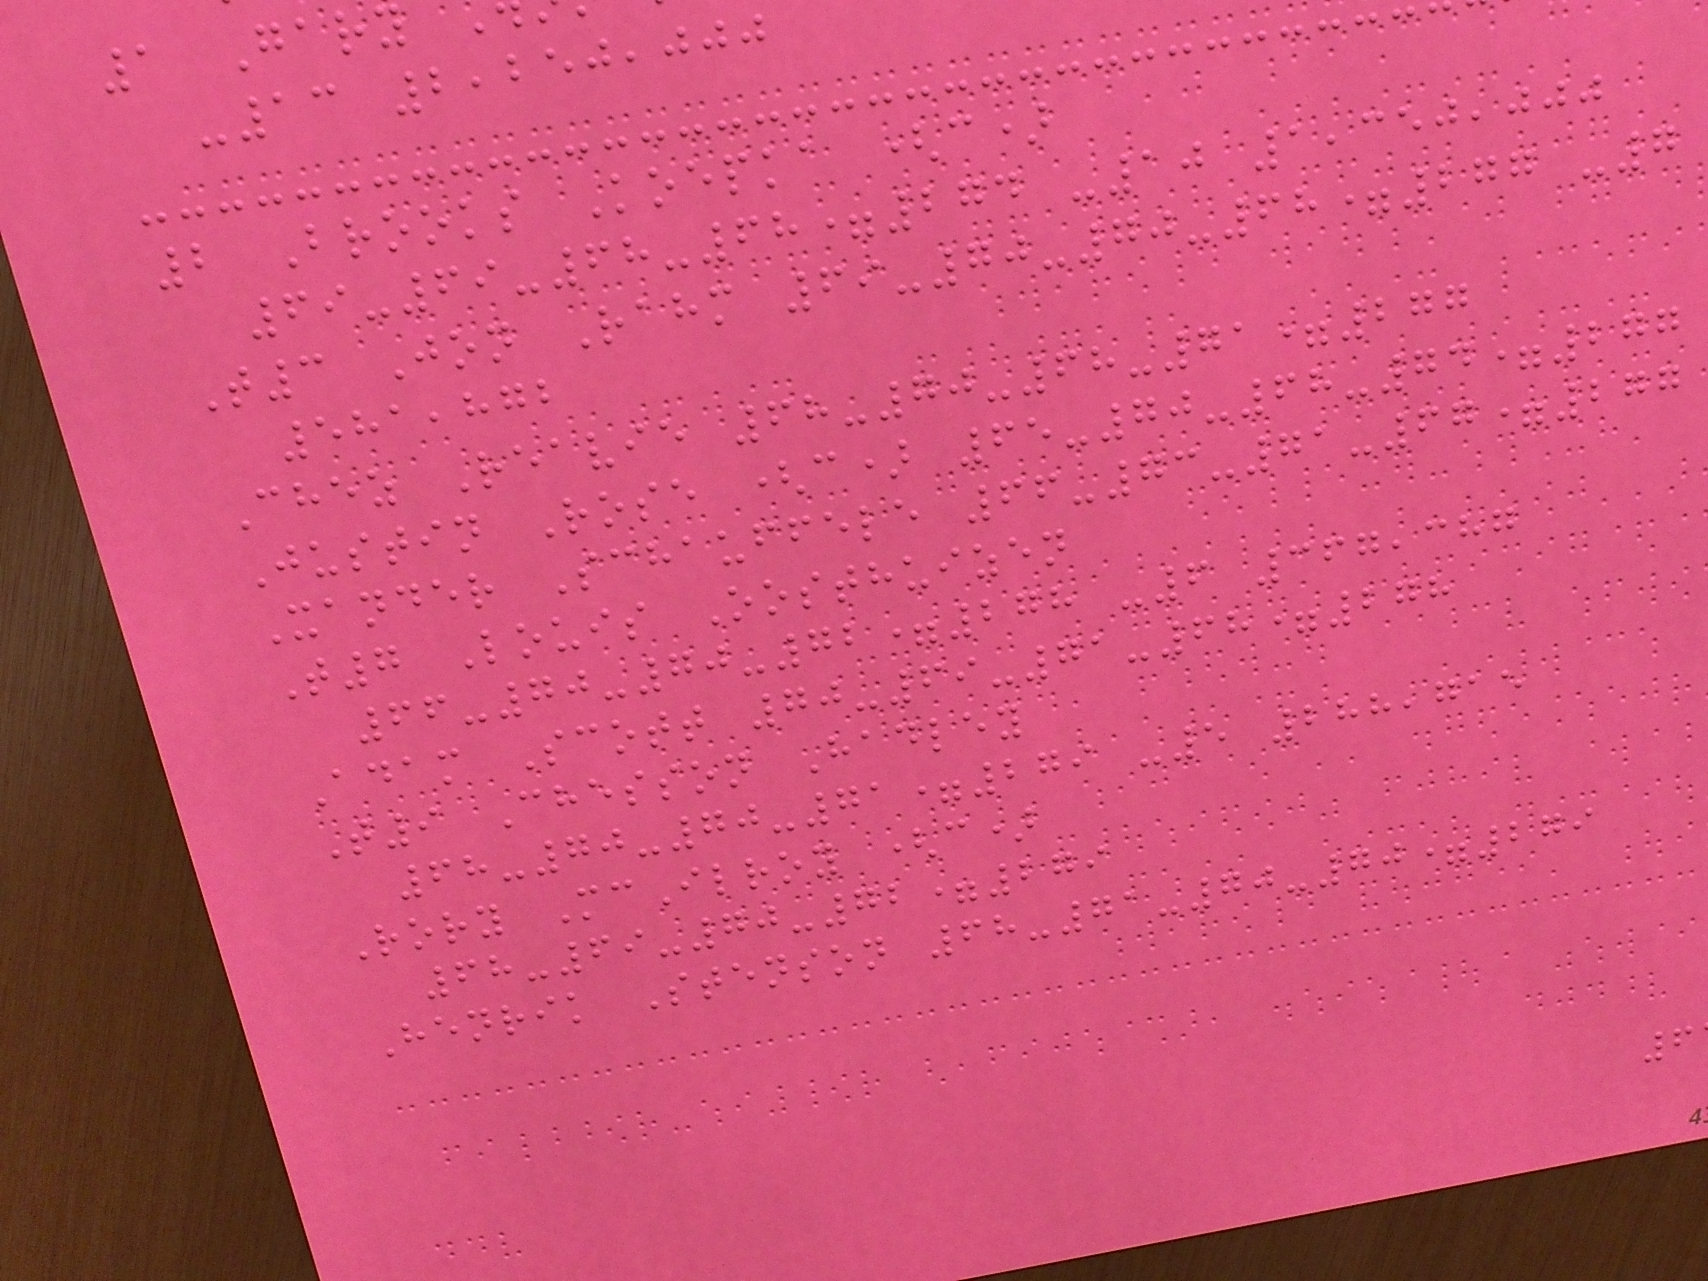-13 2,250,000
2 Brooks Koepka (c)
69-69-68-68=274 -10 1,350,000
T3 Jon Rahm 69-70-70-68=277 -7
581,872
Chez Reavie 68-70-68-71=277
Justin Rose (c) 65-70-68-74=277
Xander Schauffele 66-73-71-67=277
T7 Louis Oosthuizen
66-70-70-72=278 -6 367,387
Adam Scott 70-69-71-68=278
T9 Chesson Hadley
68-70-70-71=279 -5 288,715
Rory McIlroy (c)
68-69-70-72=279
Henrik Stenson 68-71-70-70=279
